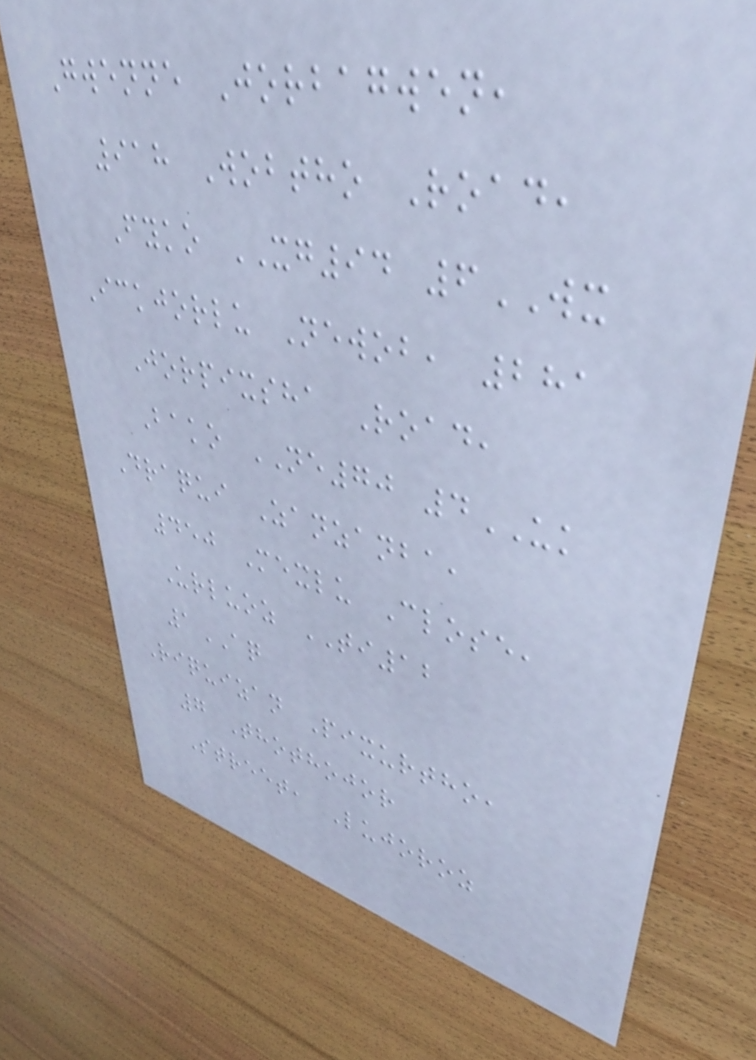Gwenne Jorbagwen,
918 Wobtho Road,
Fyko XG94 6WX
Ickjorlu Newob, 281
Jorpixsha Road,
Bako NE70 4UK
Draqui Zanzanba,
450 Mexlu Close,
Urluoz TI12
1AQ
Riquizan Pixurtho,
7 Thothojor
Street, Lujoroz
